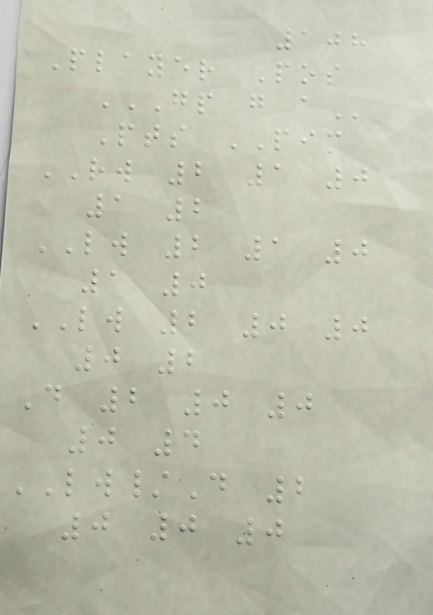108
Player Pos
GP G A
Pts PIM
RW 2 1 0
1 2
LW 2 1 0
1 0
LW 2 0 0
0 2
D 2 0 0
0 4
LW/D 2
0 0 0
